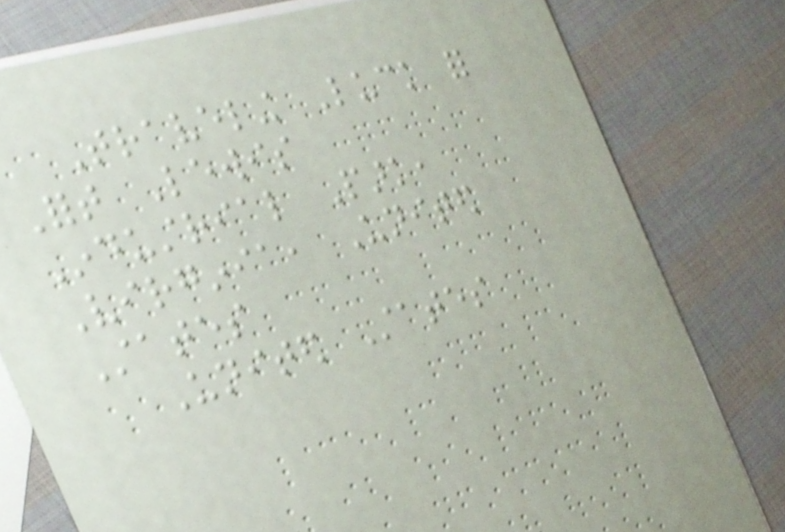Traveling Luck for
Fort Lewis
Industrial Park,
Virginia, United
States
United States
